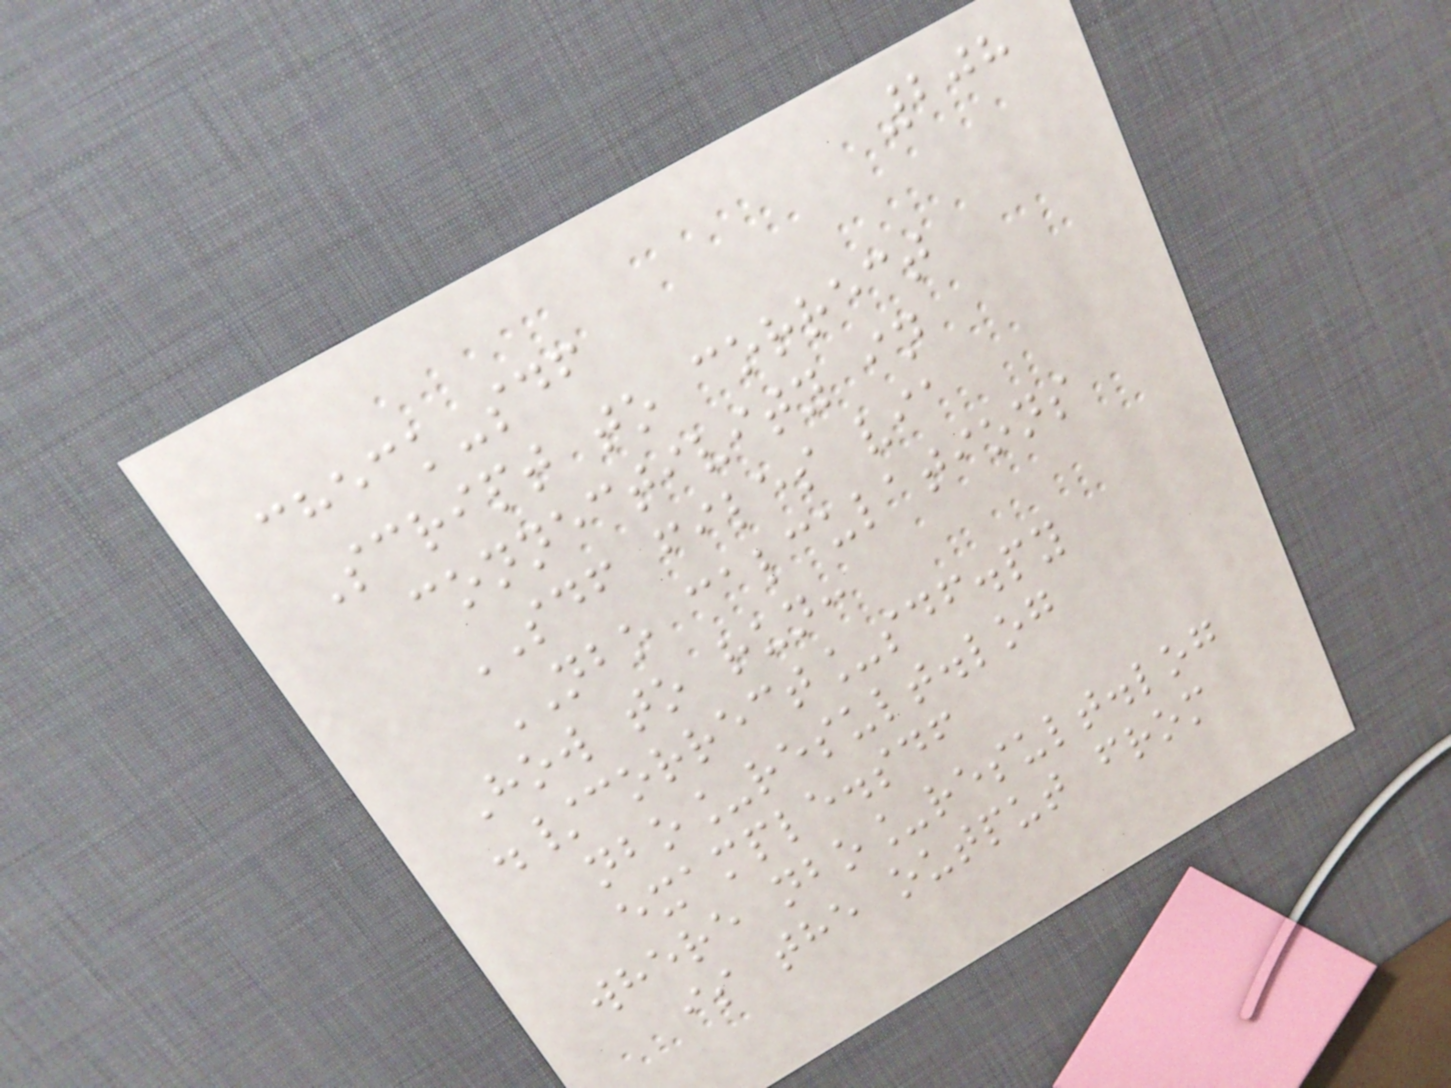208
check-sdf
Script to correct
connectivity in
SDF files via
NBO calculations
How to run:
./correct_sdf.py
nbo_result.log
example.sdf
where nbo_result.log
is the output from
